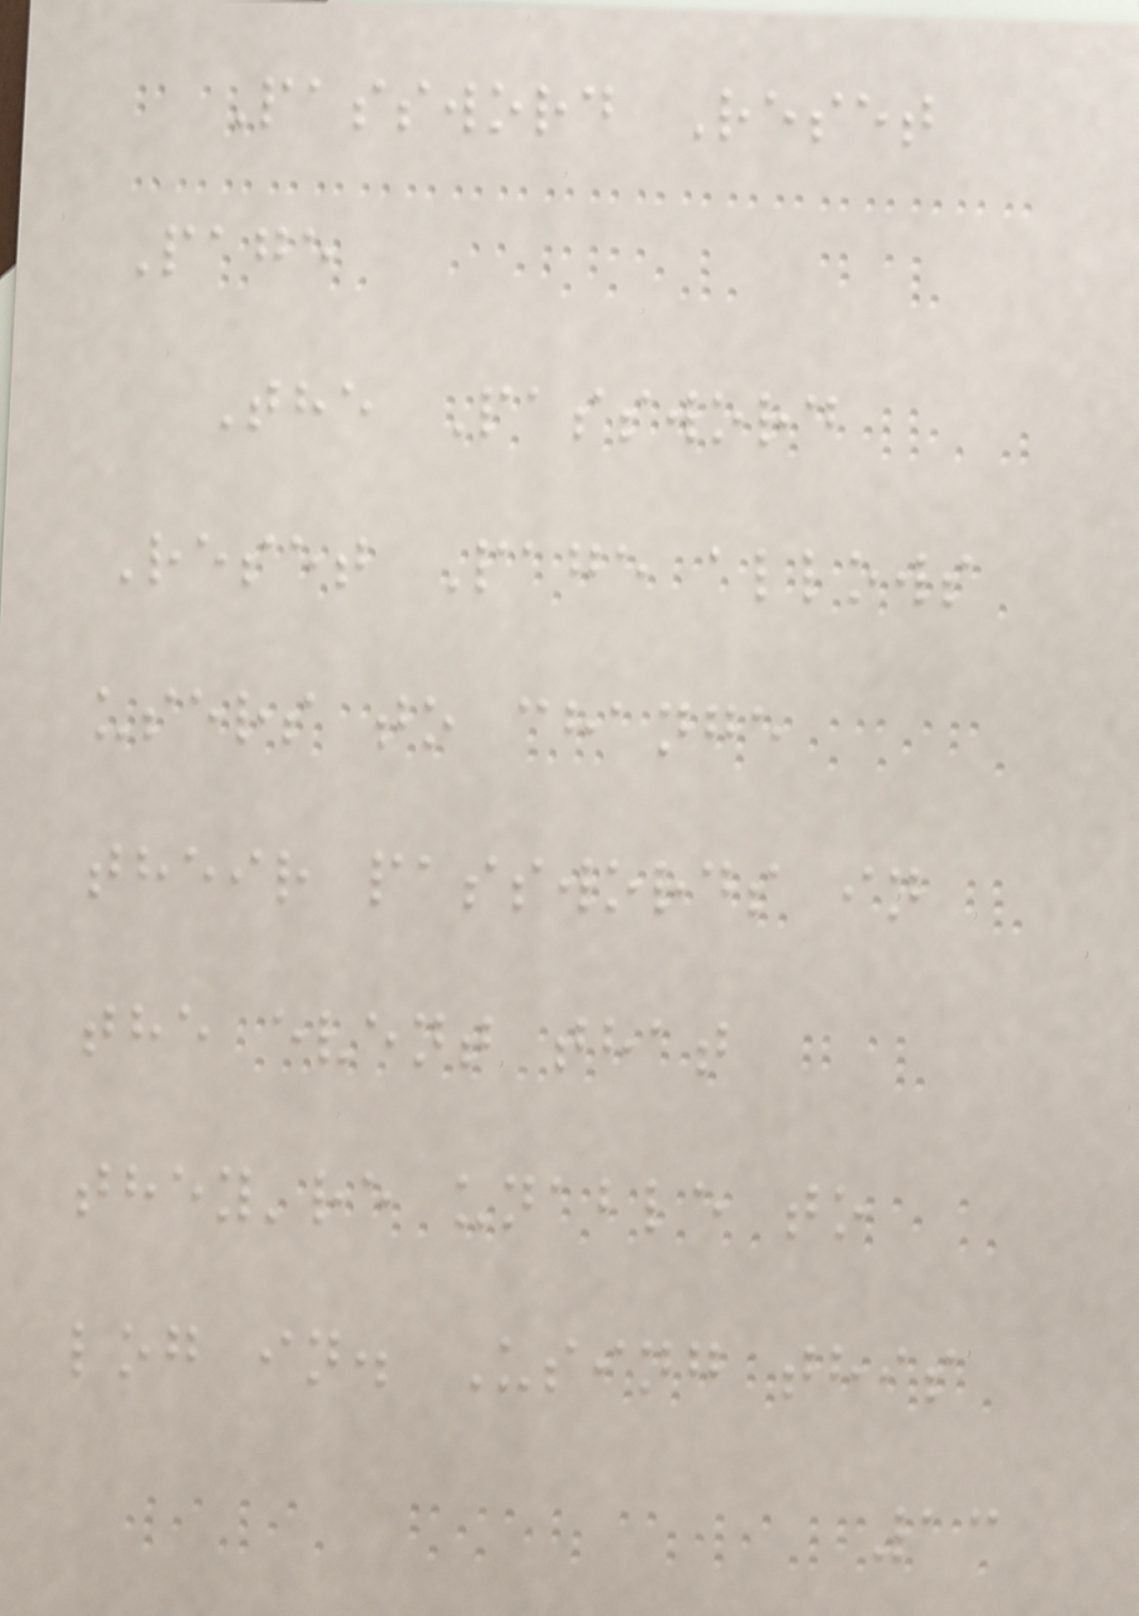Password Reset
Page
The Password
Reset Page allows
users to change
their passwords in
the event that
they're unable to
log in. Using this
13
